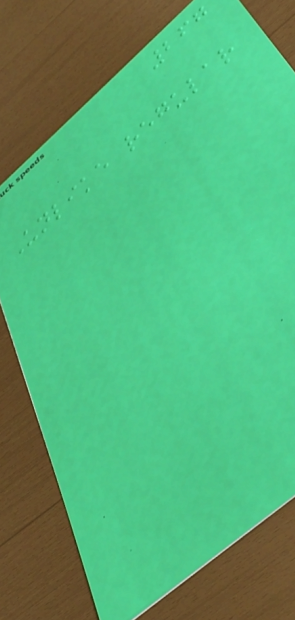267
Unlike regular
